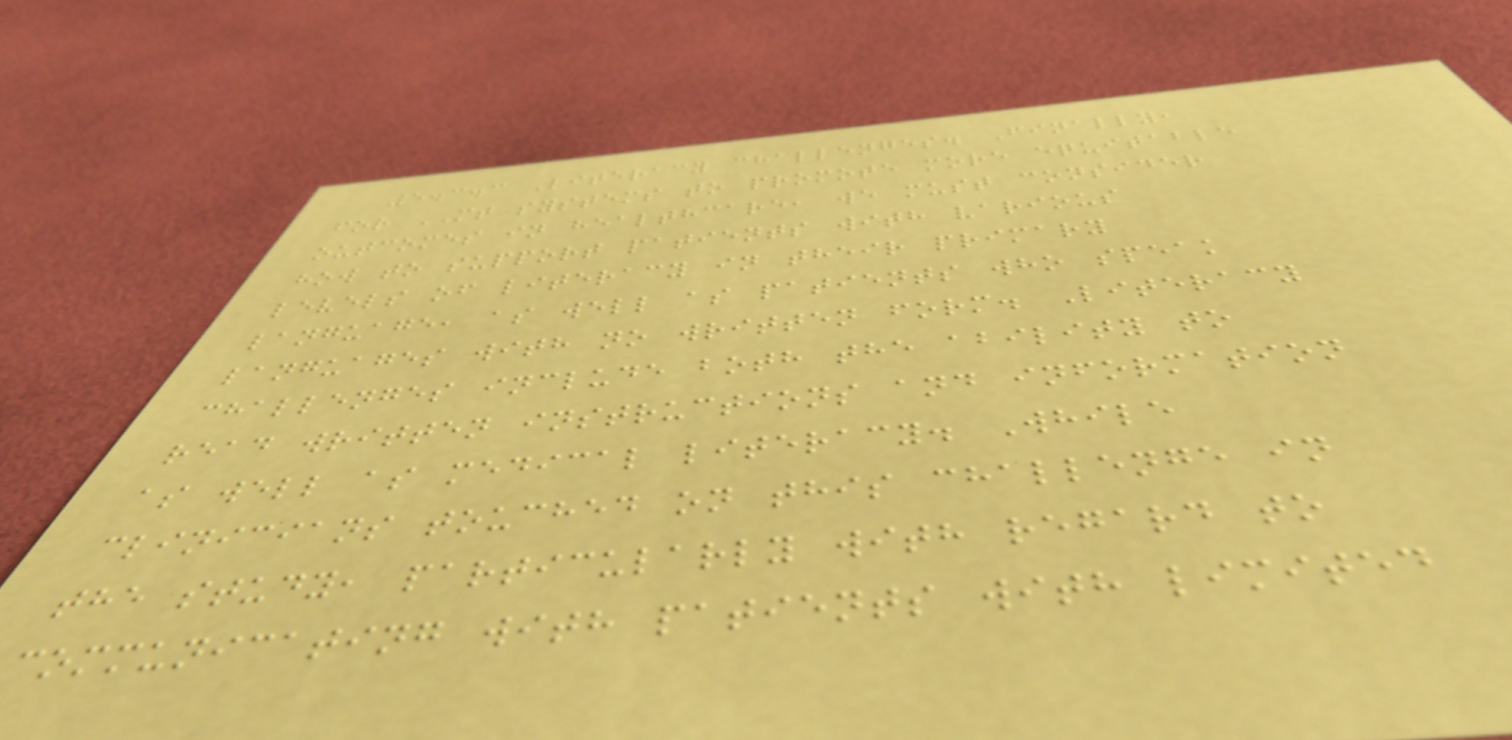5.3.3 Literacy challenges. Finally,
for MT systems to promote more equitable
outcomes in healthcare, we must consider
how to support patients with various
levels of literacy in their primary
language, as well as patients who speak
languages with no written form. Literacy
challenges include both the ability to
read written instructions and information
as well as medical literacy. While
clinicians touched on this challenge in
the study, particularly with regard to
communicating with patients with limited
